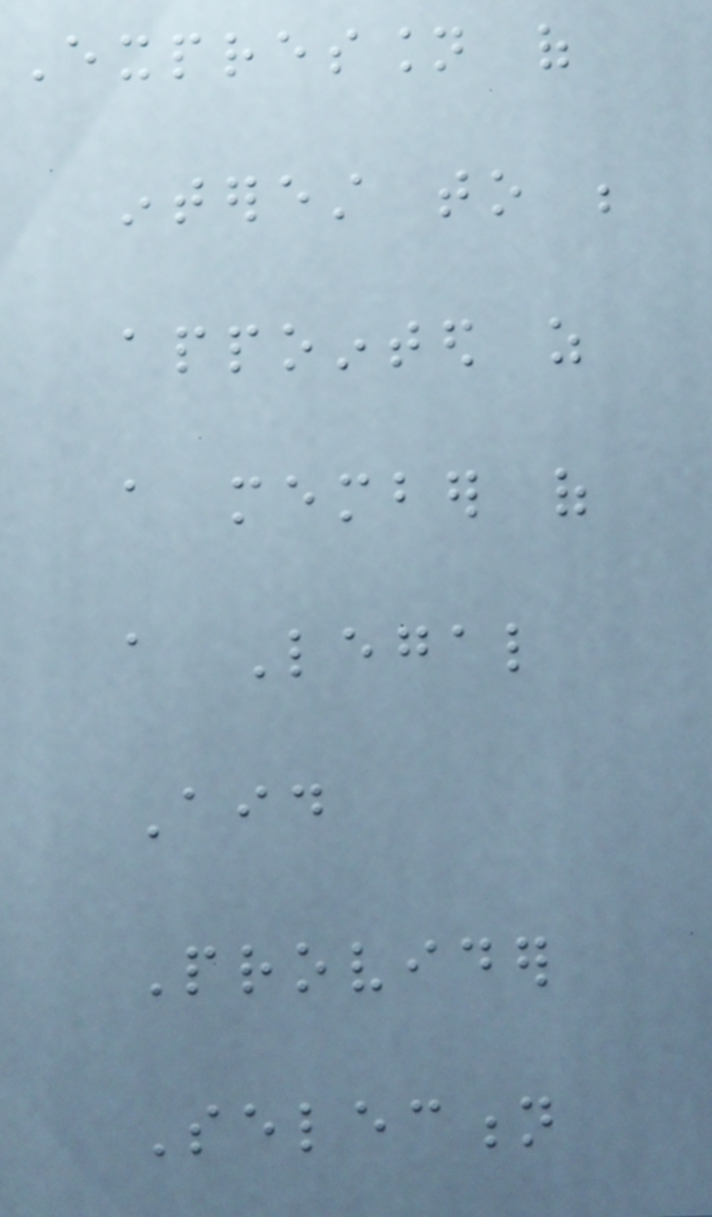Expression of
interest to be
appointed as
a member of
a Legal
Aid
Provider
Selection
